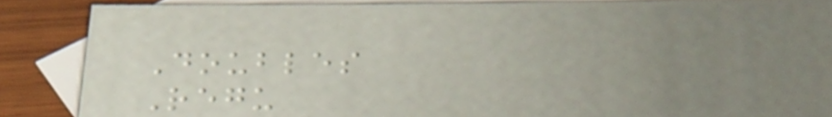Doubles
Regu
